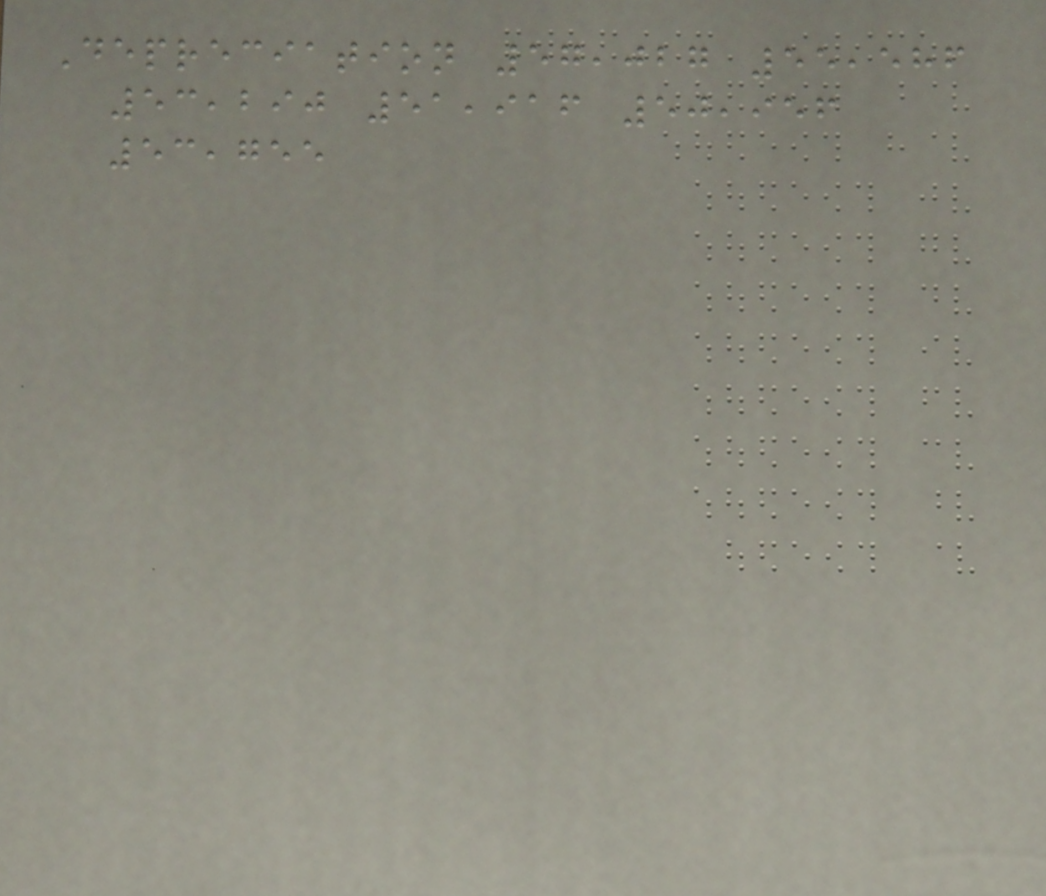Depreciation 57,027 55,586
53,290 51,916 50,956
53,755
